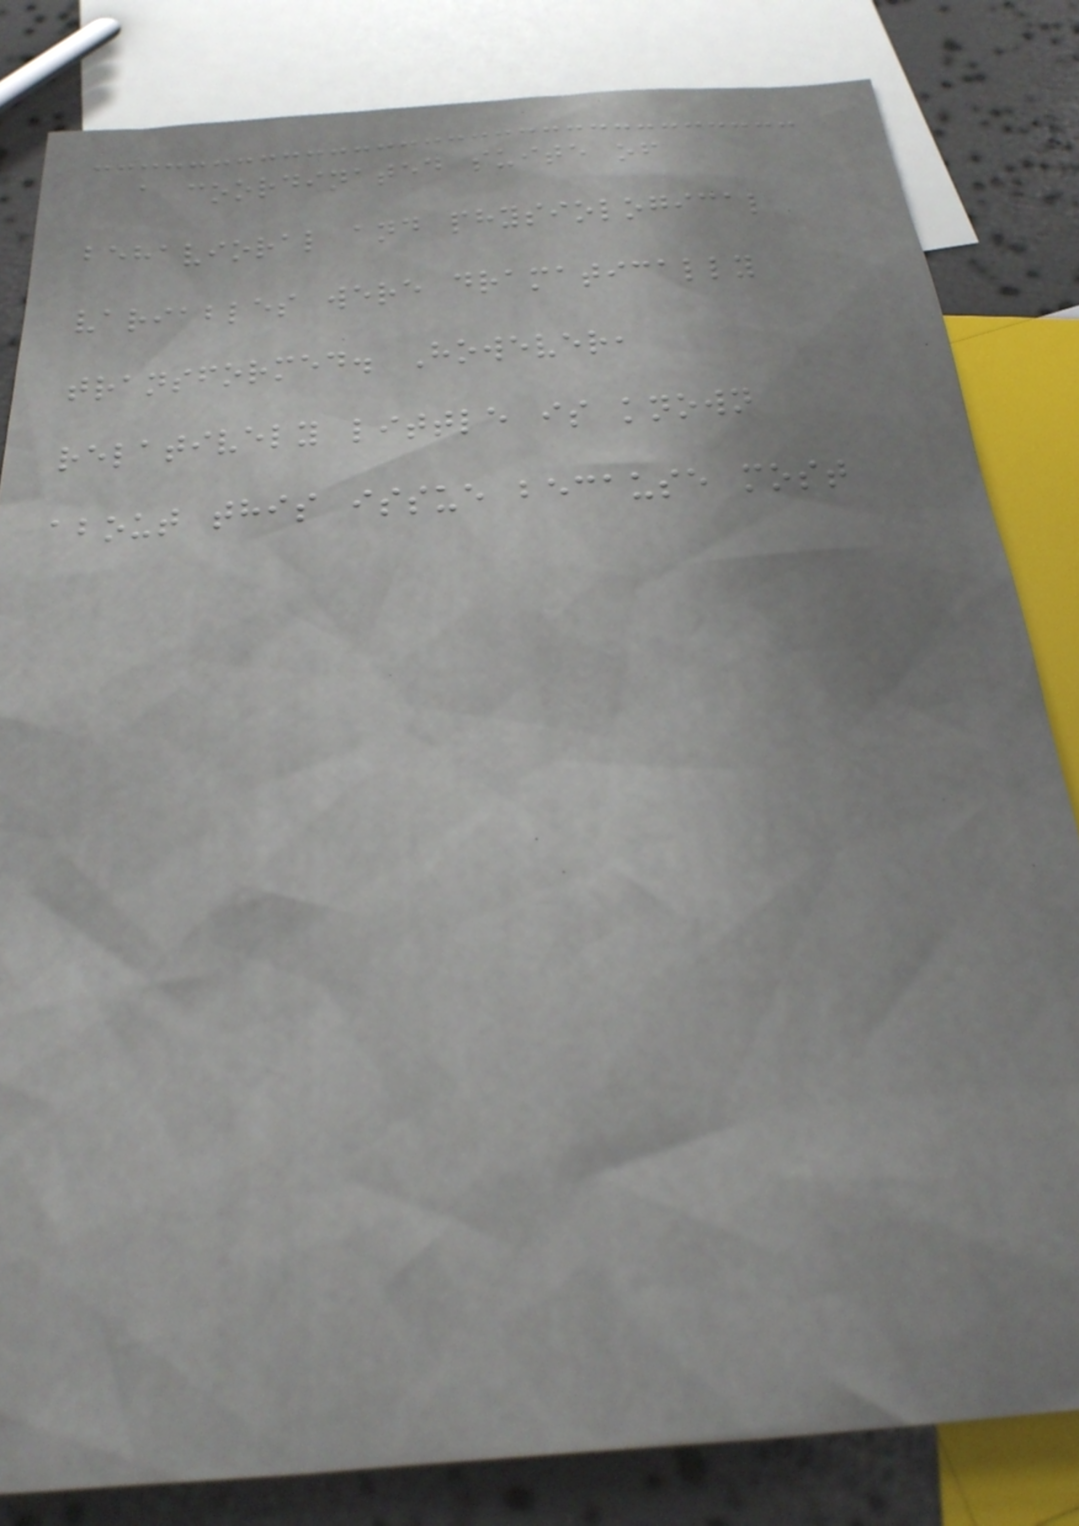a coordinated suite of
behavioral and physiological
variables were dramatically
transformed. However,
relatively little is known
about this issue because most
